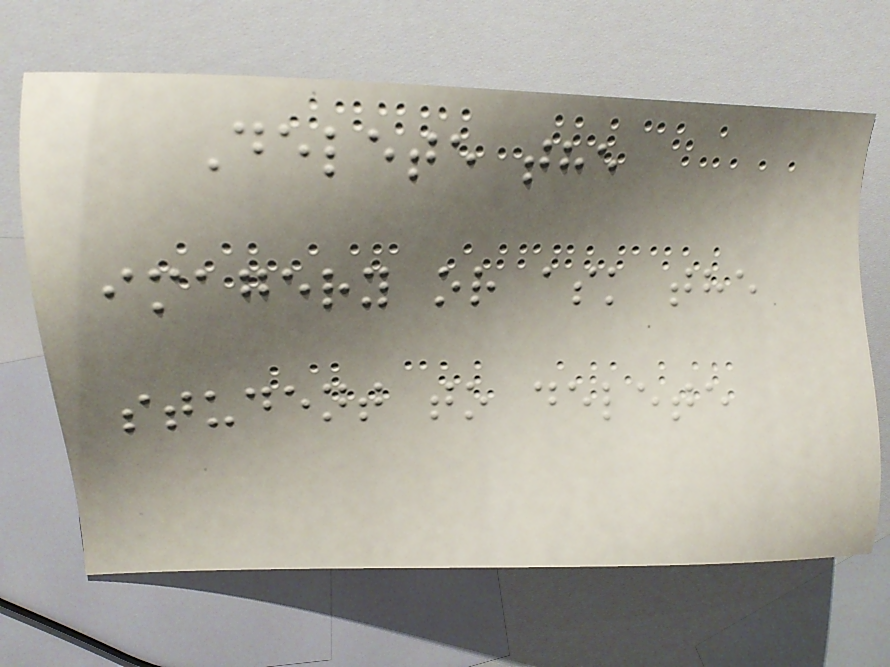Delete the
imagery or ask the
student to delete
